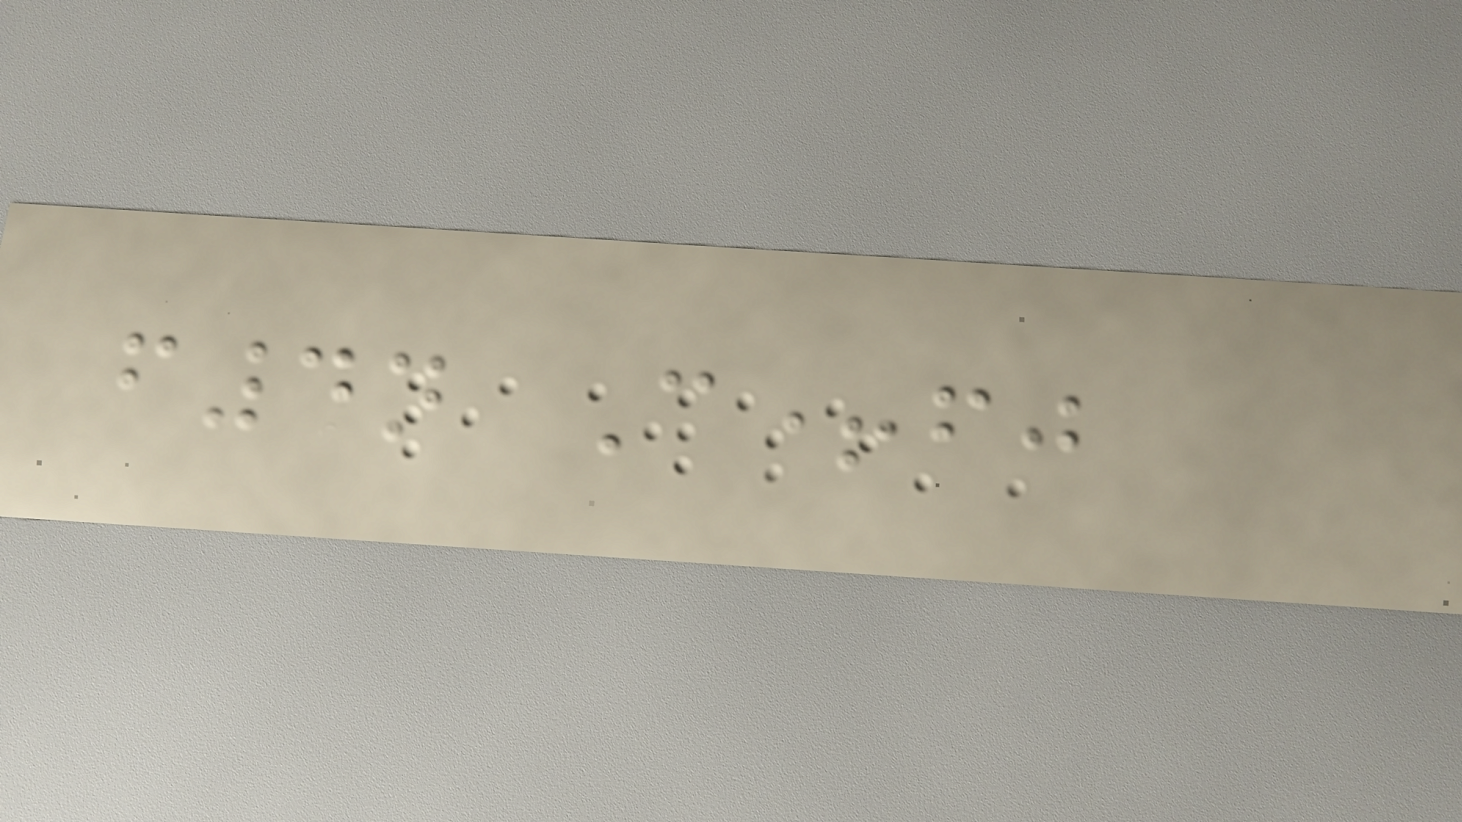f4n C+fj
